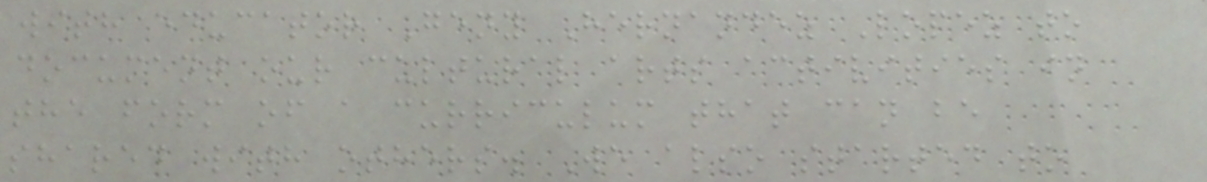with educator Geny Hernandez Lopez to
document our cultural arts activities in
the form of a curriculum that can be
shared with others. We also started to
